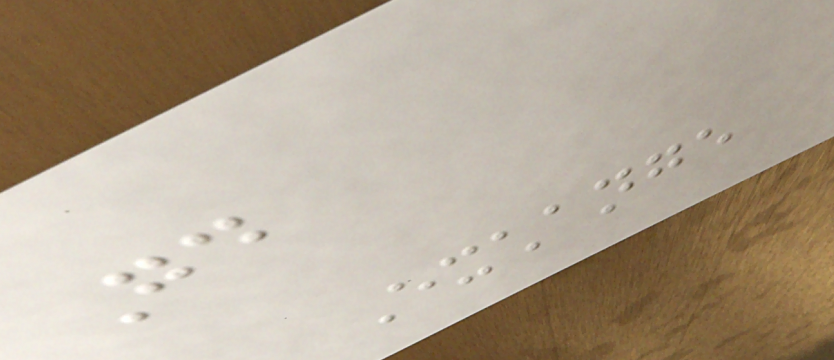Good
Exchange
